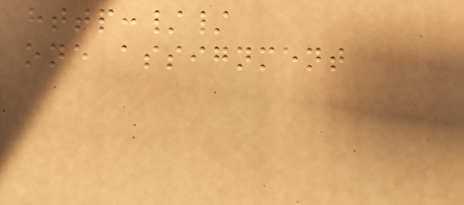http://
one assignment
